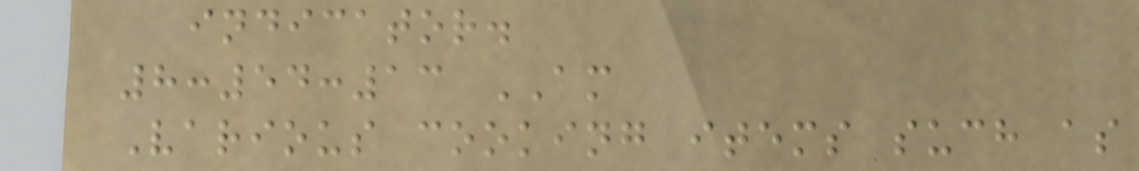indicator.
8:54:13 AM
Various cooking items such as
